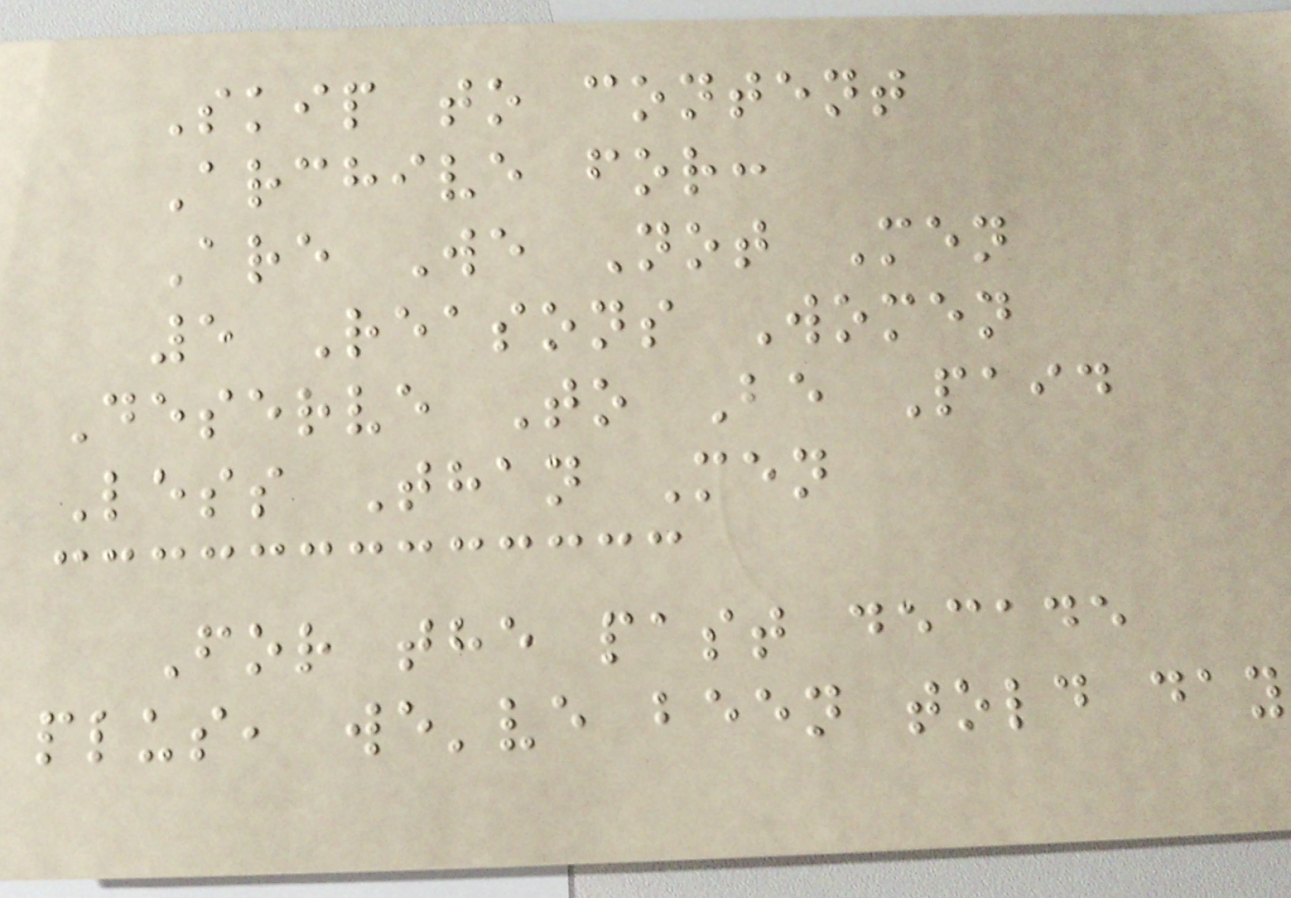Skip to content
Archive for:
Are We Not Men
5 Reasons Women
Deserve To Be Paid
Less Than Men
For the past decade
plus, we've been told day
